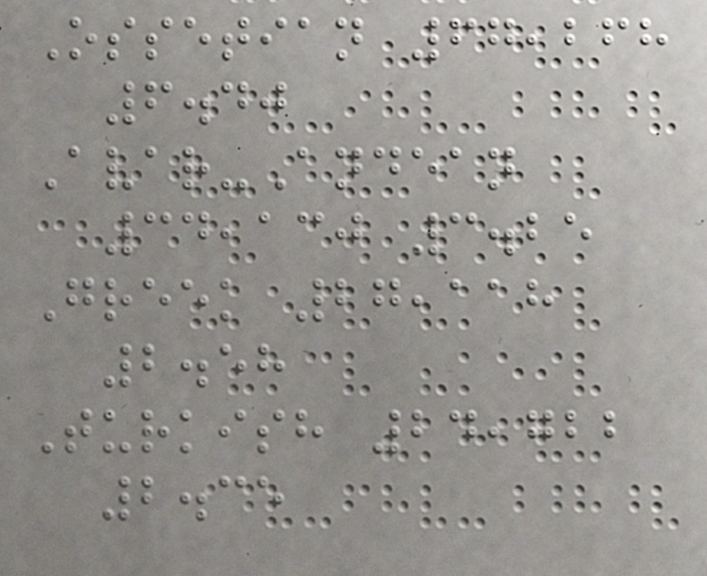Ossetian 67,268
6.40
Avar-Andean
34,130 3.25
Greek 27,118
2.58
Turkish 24,722
2.35
